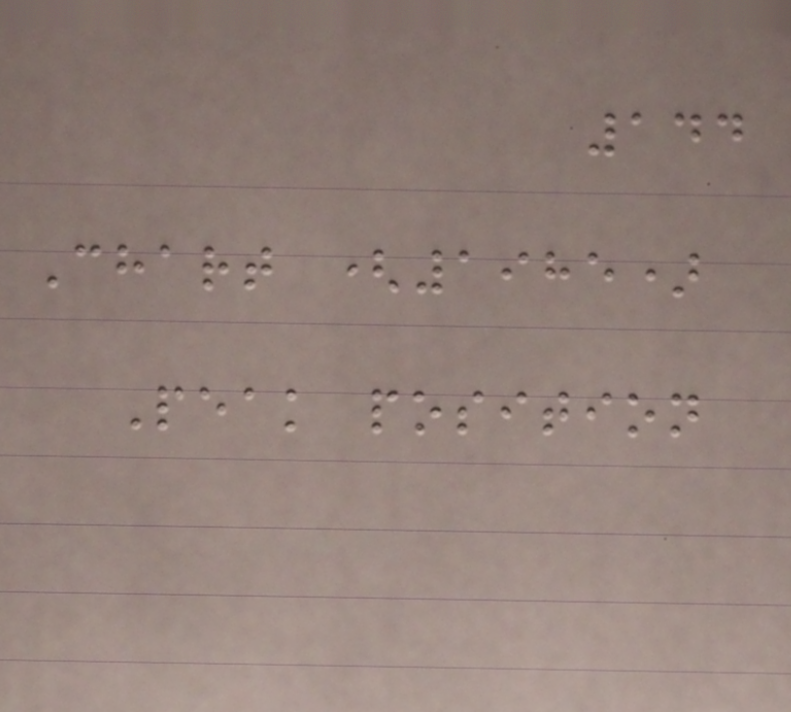144
Chart (1985)
Peak position
